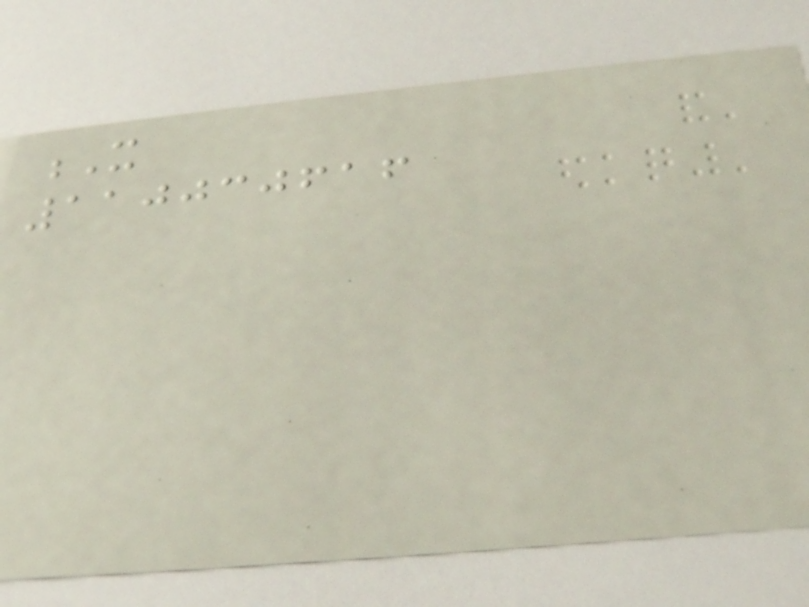X
110030616
